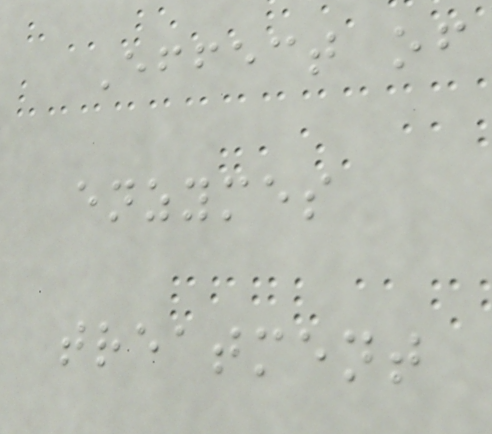Effect of
enzymes
treatment
